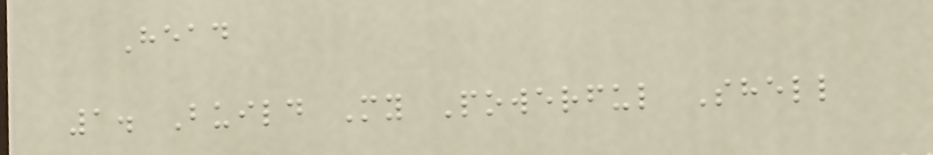Head
1. Build My Powerful Shell
